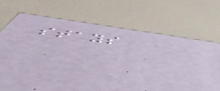stays
